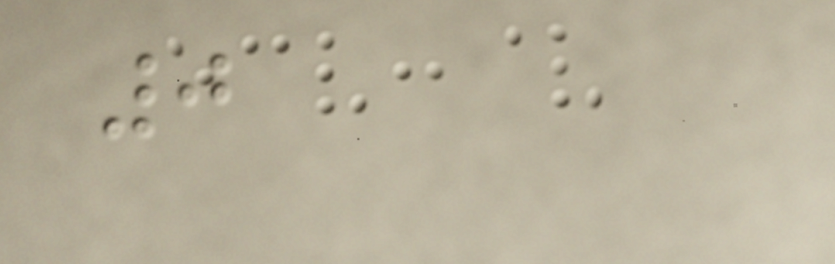0
